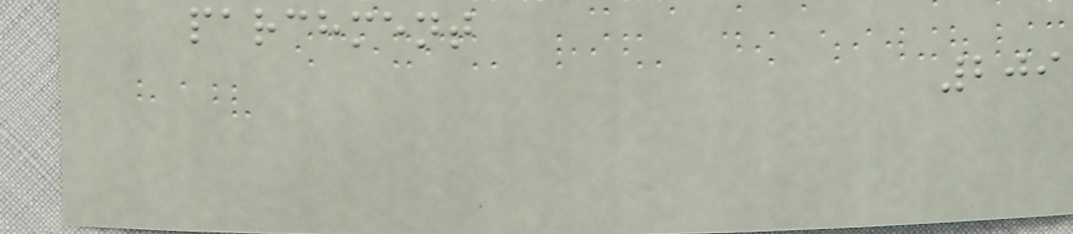parchment
209
